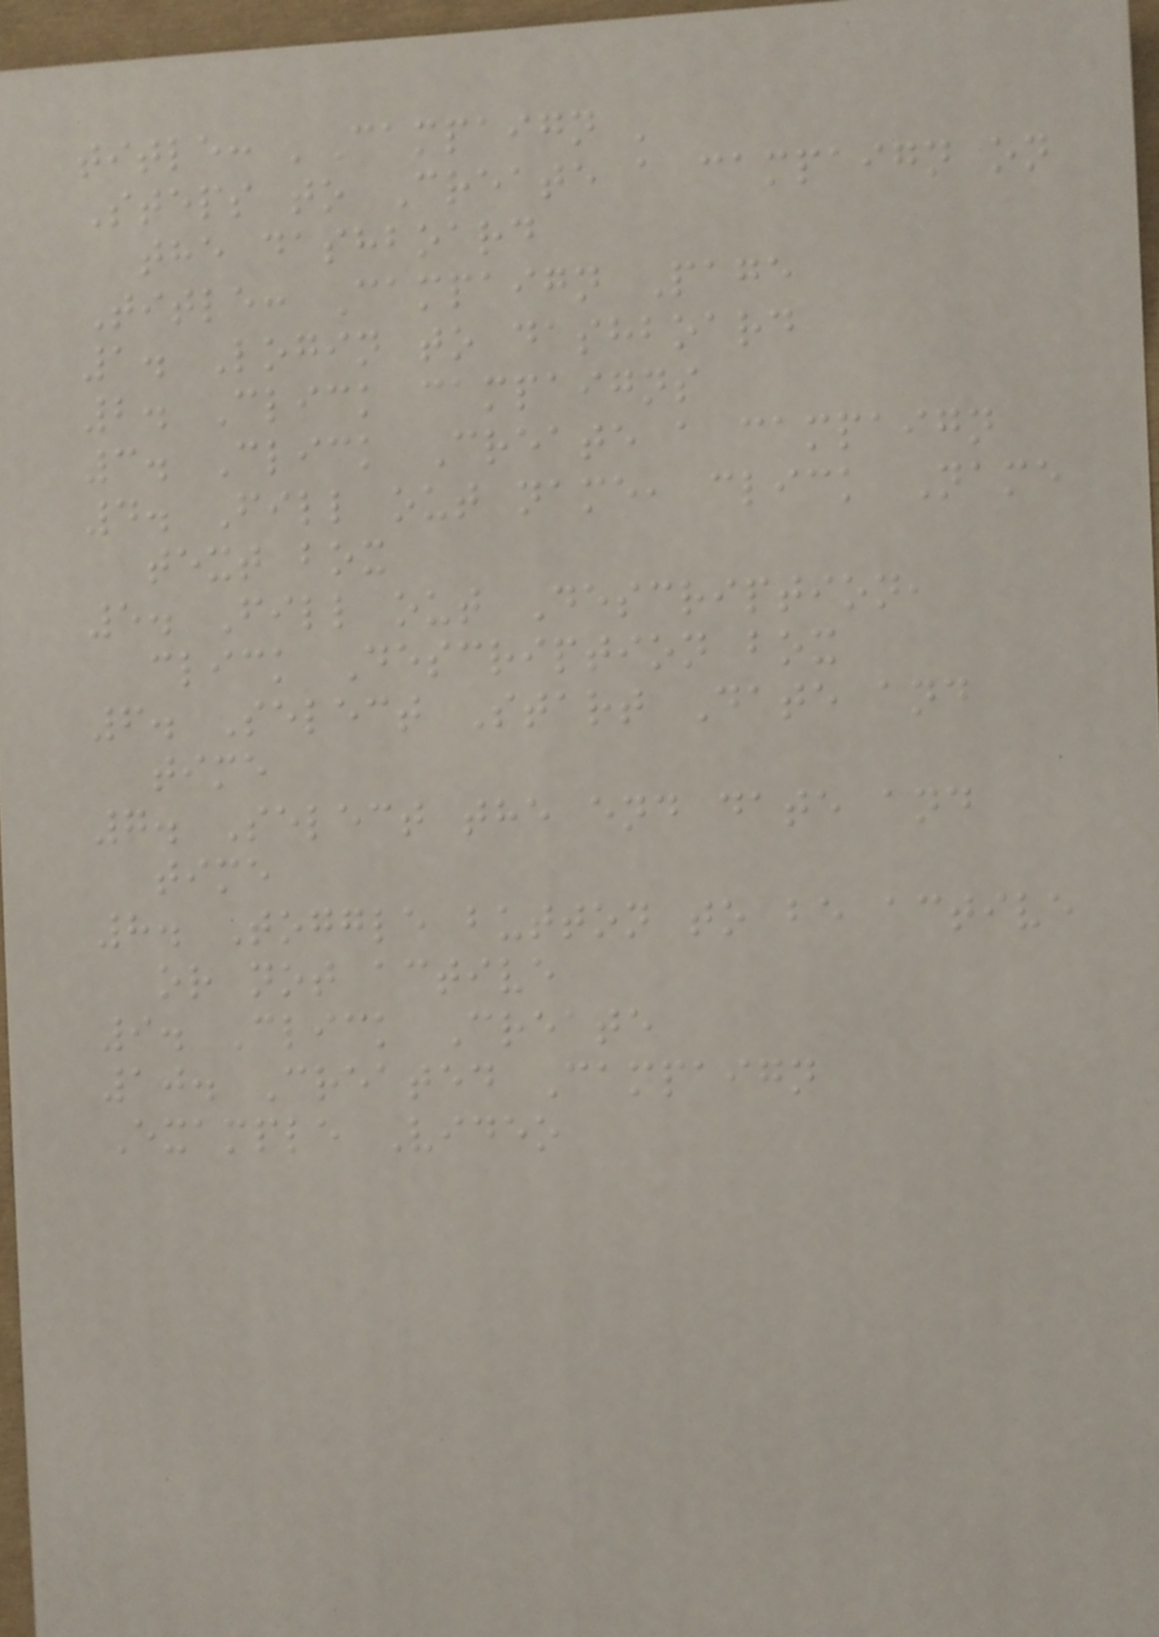title: 'Campaign '
Steps to Create a campaign on
the dashboard
Title: Campaign Page
1. Login to dashboard
2. Click campaigns
3. Click Create a campaign
4. Fill out name, click Name
text box
5. Fill out Description,
click Description box
6. Select Start Date and
time
7. Select the end date and
time
8. Toggle button to be active
or not active
9. Click Create
10. Created Campaign
Example Video
